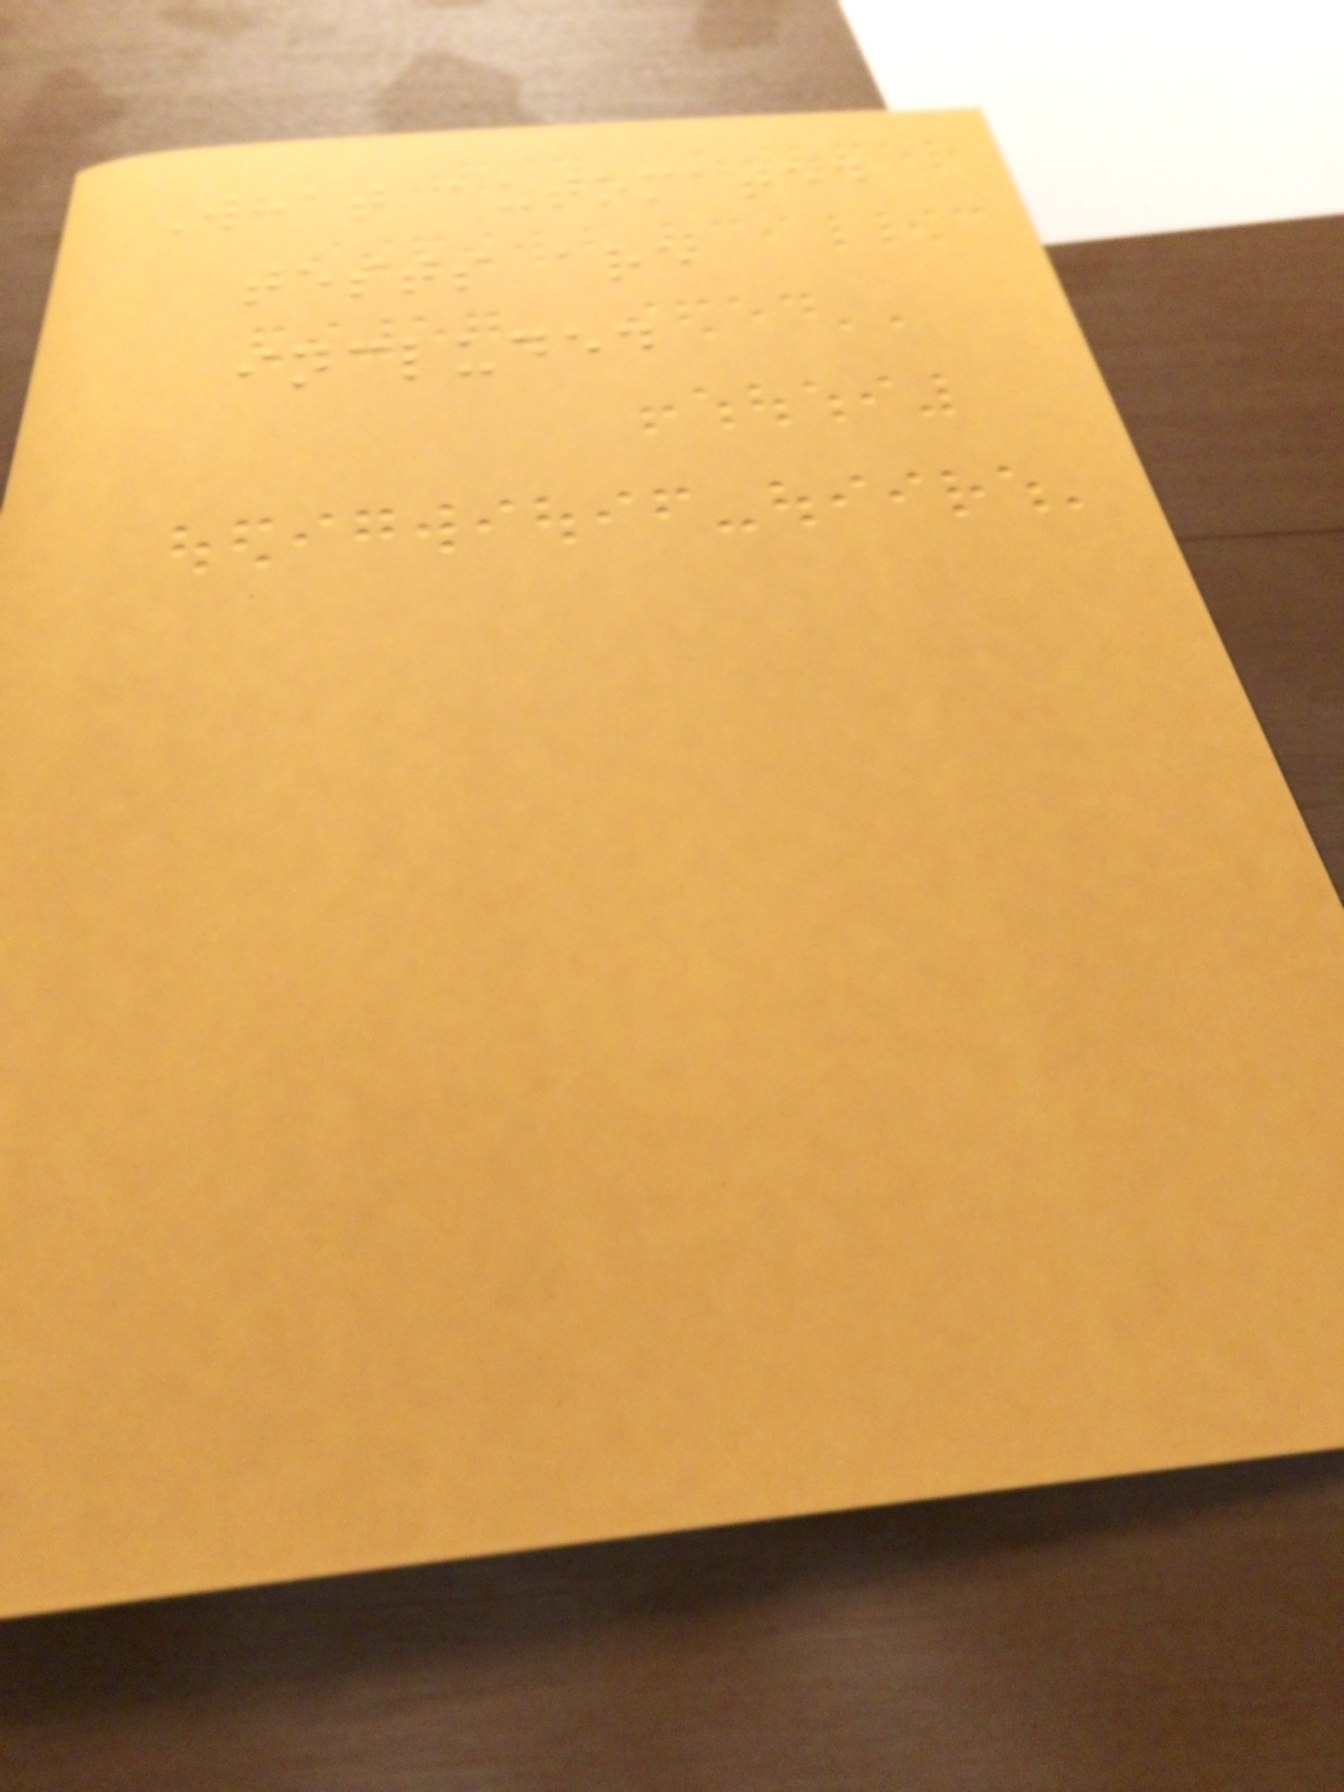What automated
tests are
included
